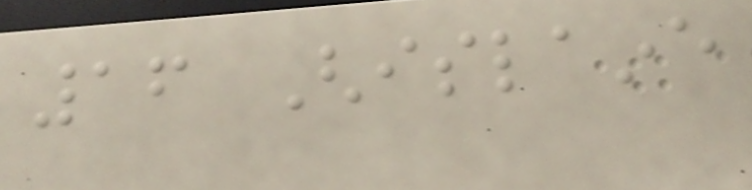16 Ghislaine
